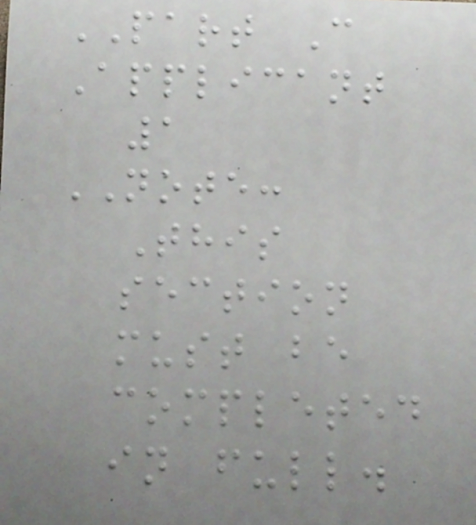PART C
Applicant
1
NOTE:
This
section
must be
completed
in full.
